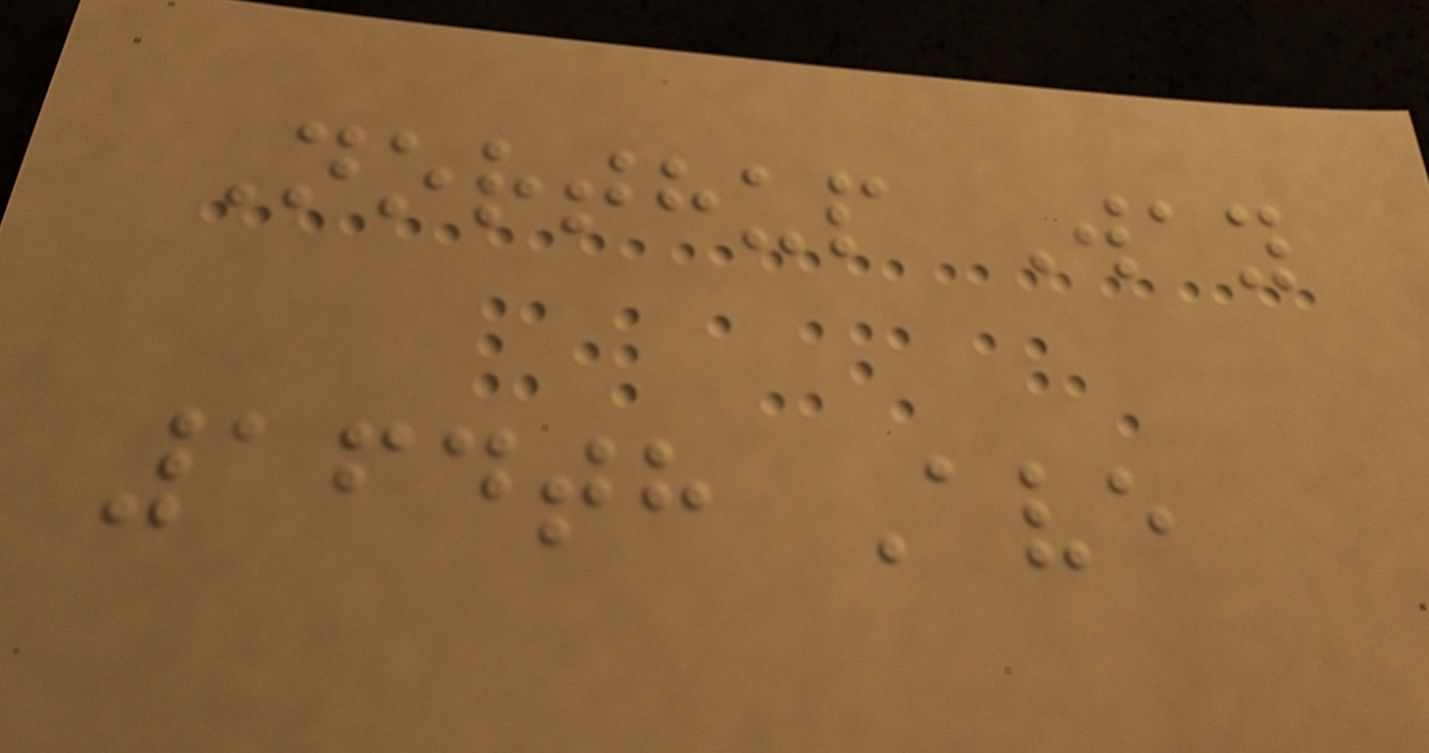Northup Way
164th Ave
